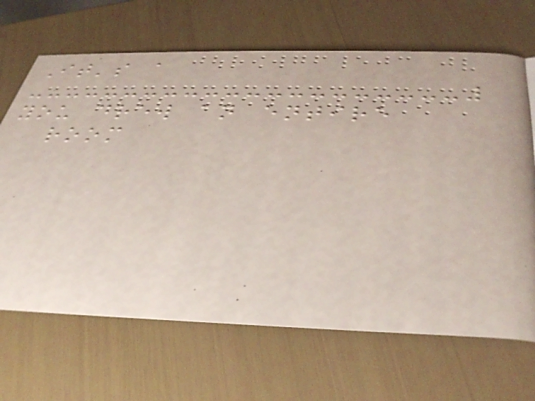It's a
you drew an entire
room
